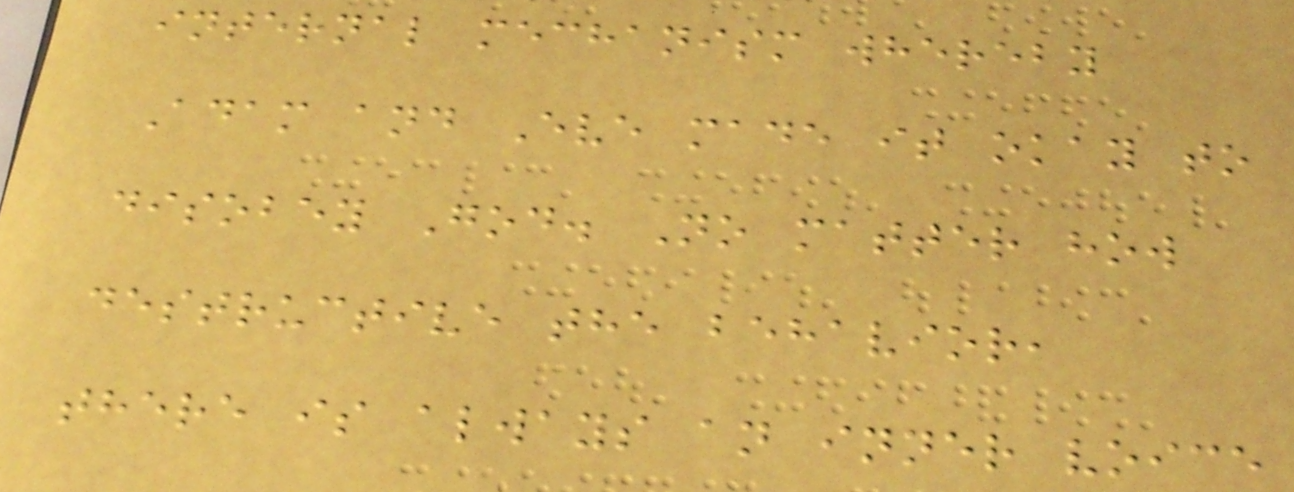internal mechanism whereby
Adam and Eve made it okay to
disobey God. No matter how
destructive the behavior,
there is always an inner voice
